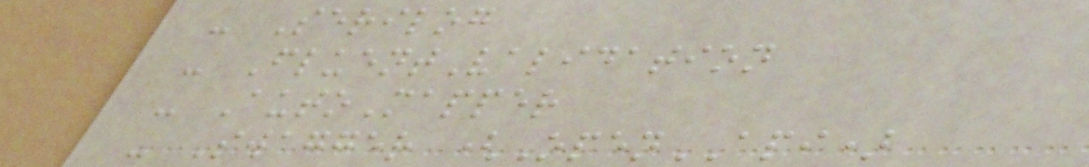- Serilog
- FluentValidation
- AutoMapper
- Swagger (OpenAPI)
